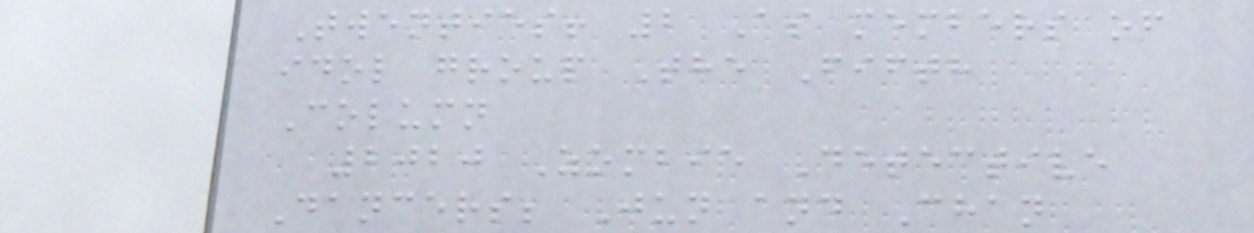Twenties! 2 As members of
idol group The Fifth
Column
2020 Zombie Detective
Dancers; Jun and Chan
